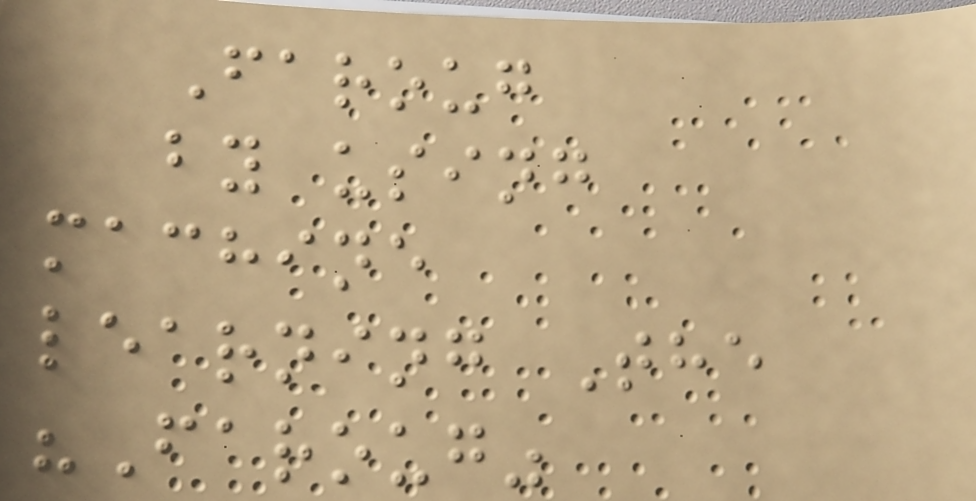Faroug
by using
machine
learning The
"Faroug"
